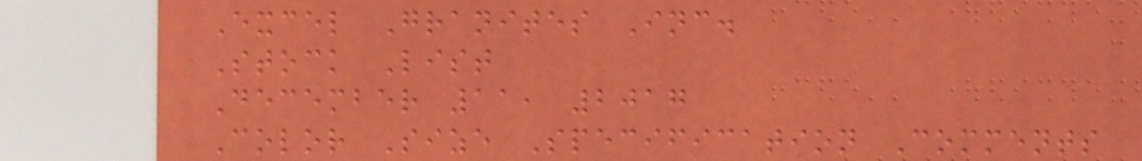Excel Granites Inc.
Stock List
December 11, 2017
Color Size Specification Comments
